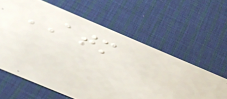ATM
